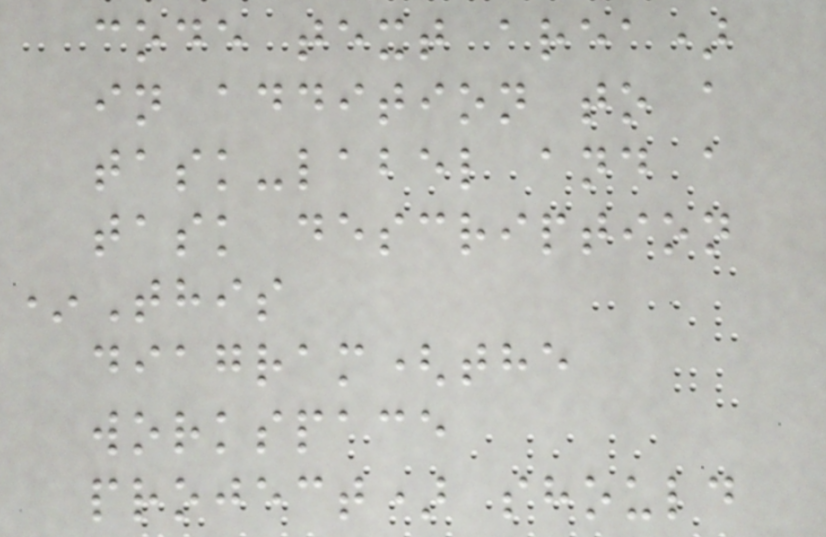code text area)
in addition to a
task-label and a
task description
*This
diagram(the
workspace
project) should
